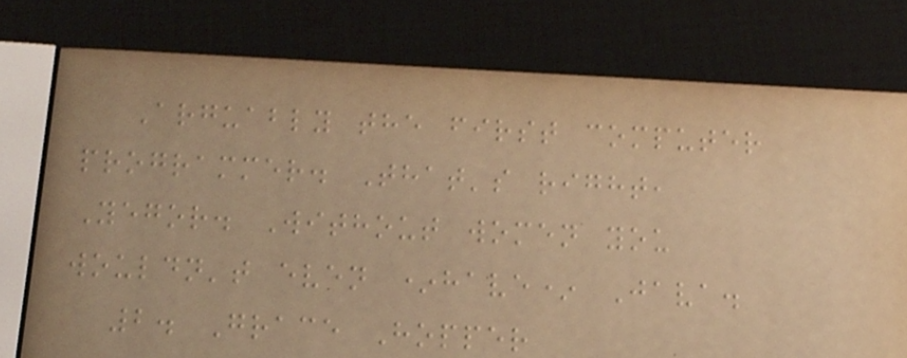Arguably the first computer
programmer. That's right,
Yegor. Without women you
wouldn't even *have* Java.
2. Grace Hopper
